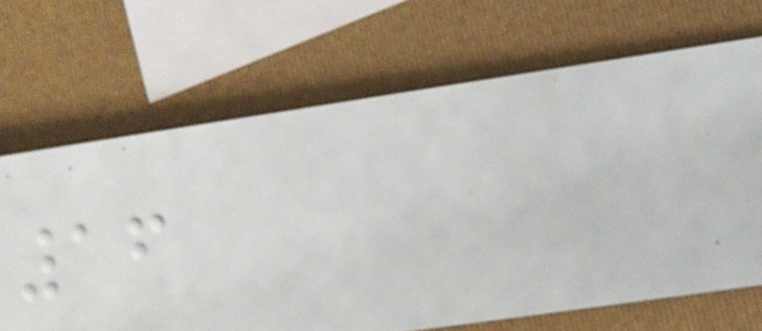16
